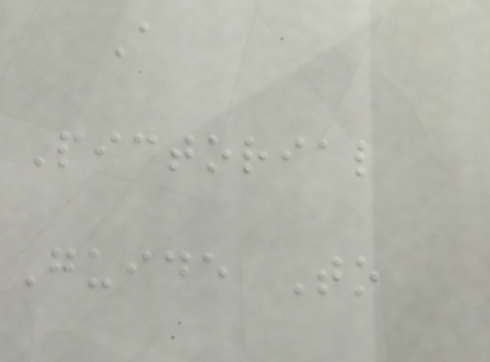A
Pictorial
Guide To
